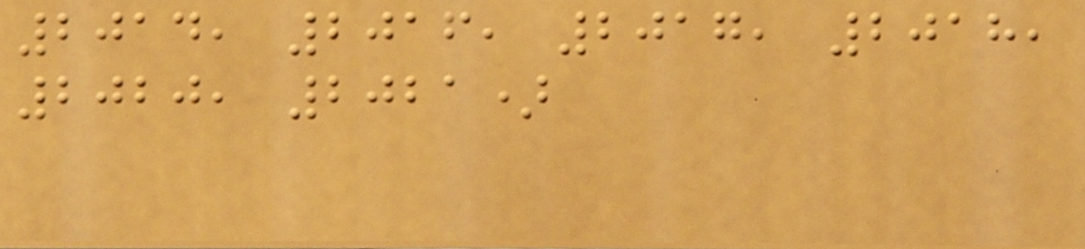2014, 2016, 2017, 2018,
2020, 2021)
